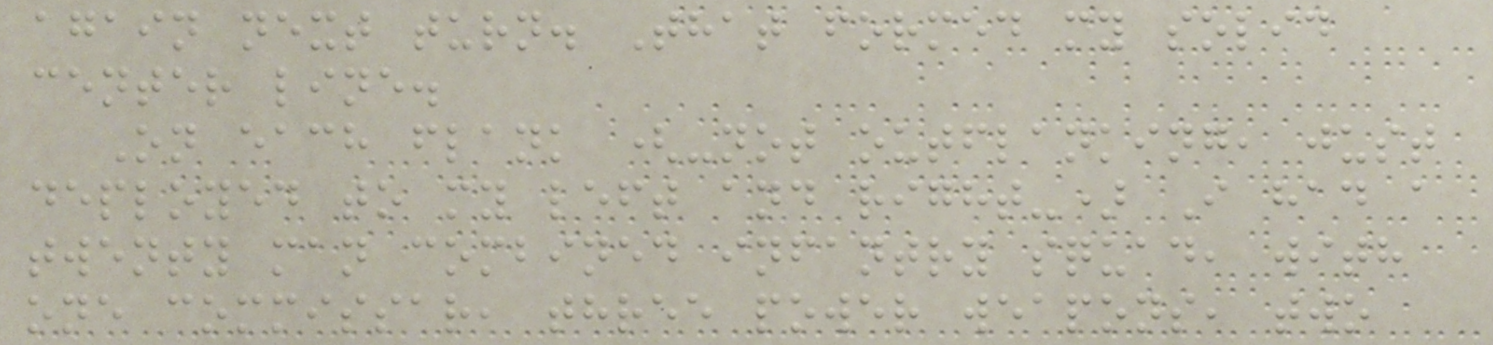again next turn. That formed my solid
center line.
On each flank (-not outflanking, just
deployed to my left and right-) I had a
twenty man combined infantry squad, with
one commissar, three power weapons, two
